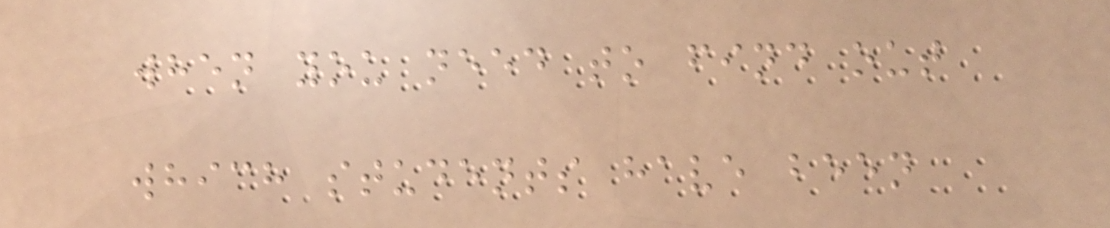when you need to find out
which students have been
